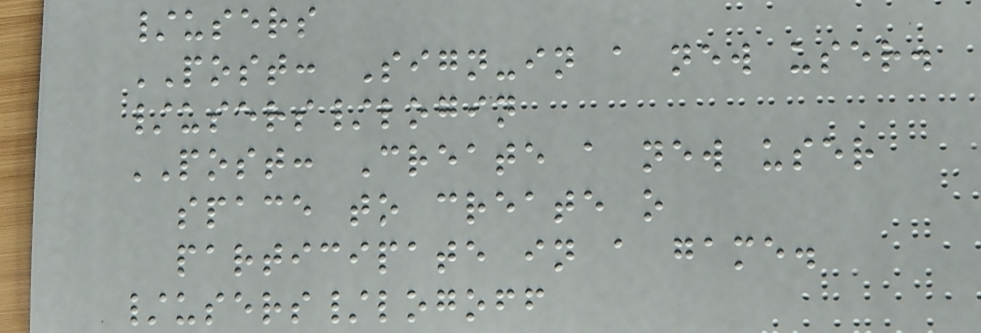/users
POST: Sign-in a new user.
/users/login
POST: Create a new user
space to create o
participate in a game.
/users/logoff
